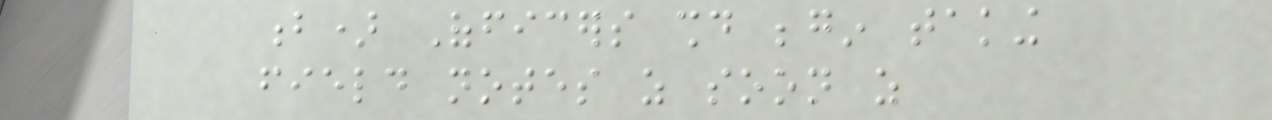b) Officers should begin taking
field notes as soon as
